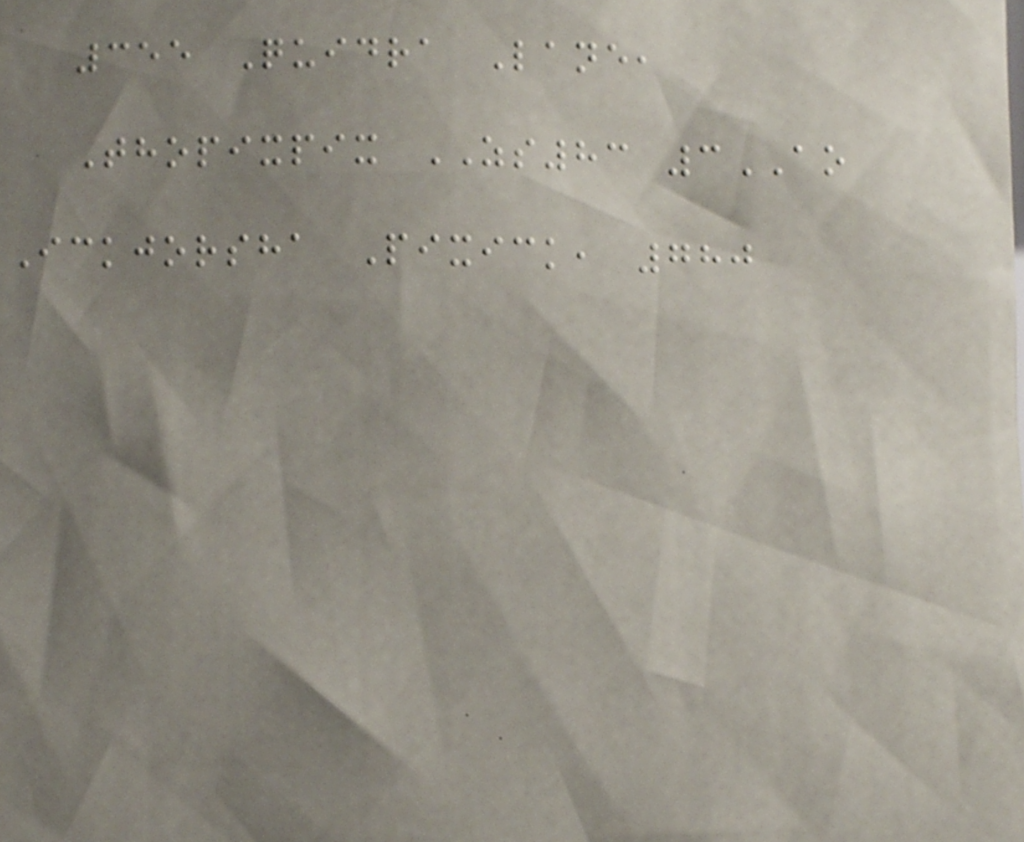355 Quidra Lane,
Thopixpix ZS83 3AO
Ickjorsha Pixick, 780
